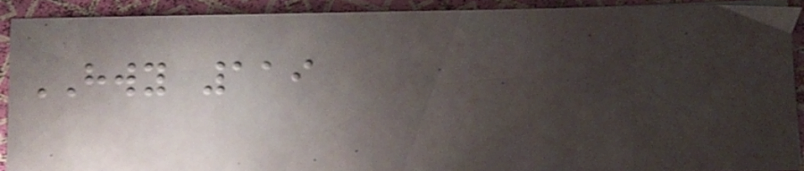HWY 119
